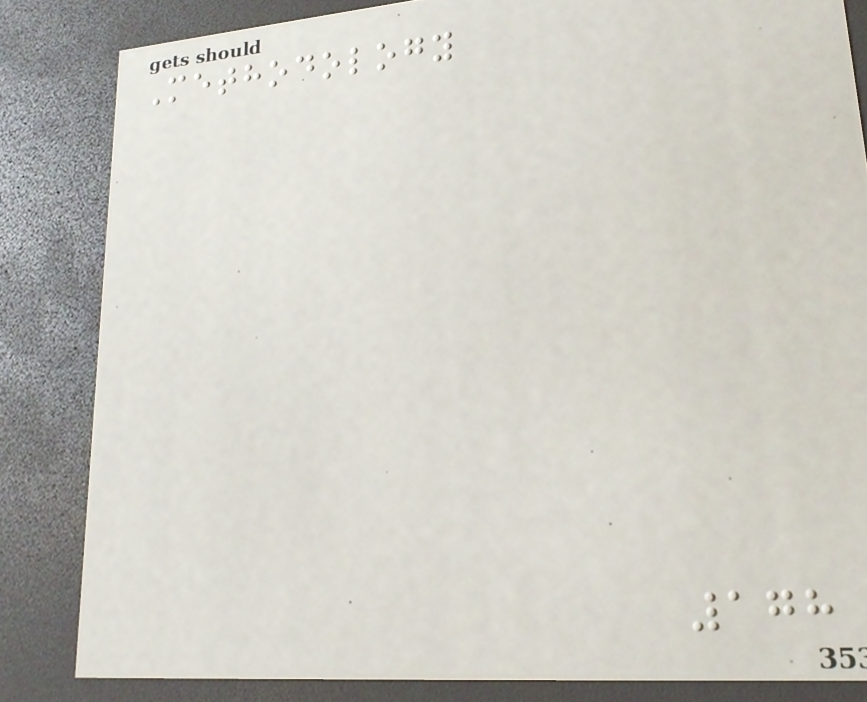Methodology
178
